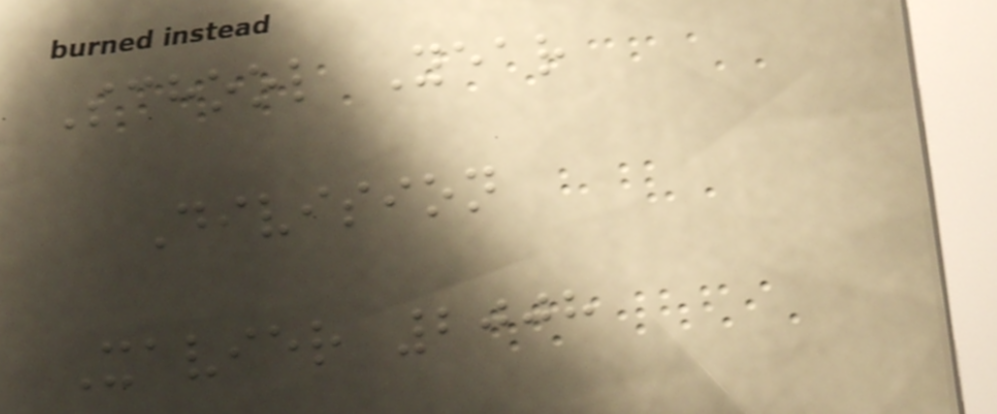School Year
Division
Xavier 2008
